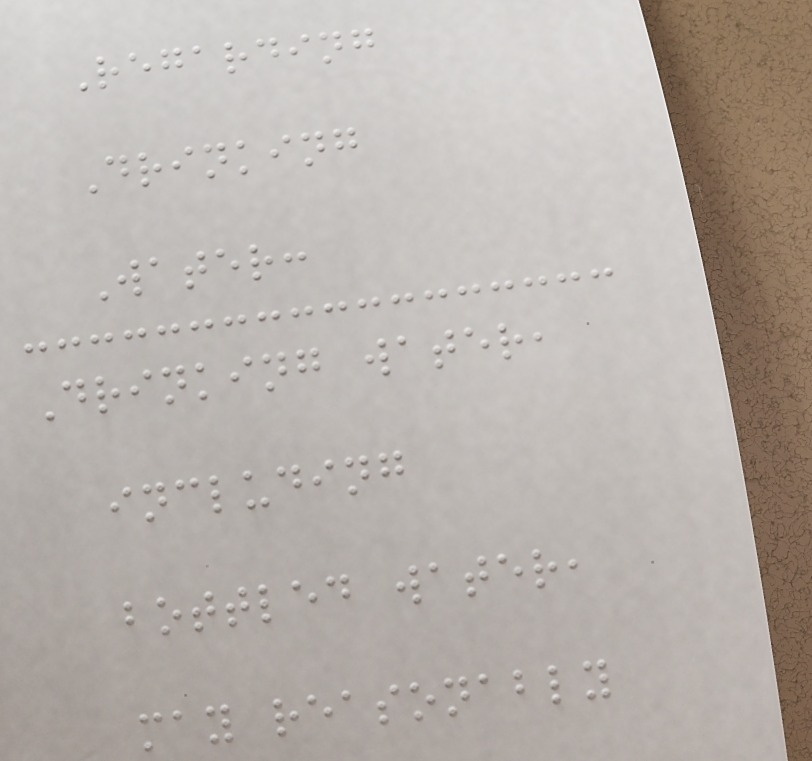Regarding
Drinking
Water:
Drinking water,
including
bottled water,
may reasonably
